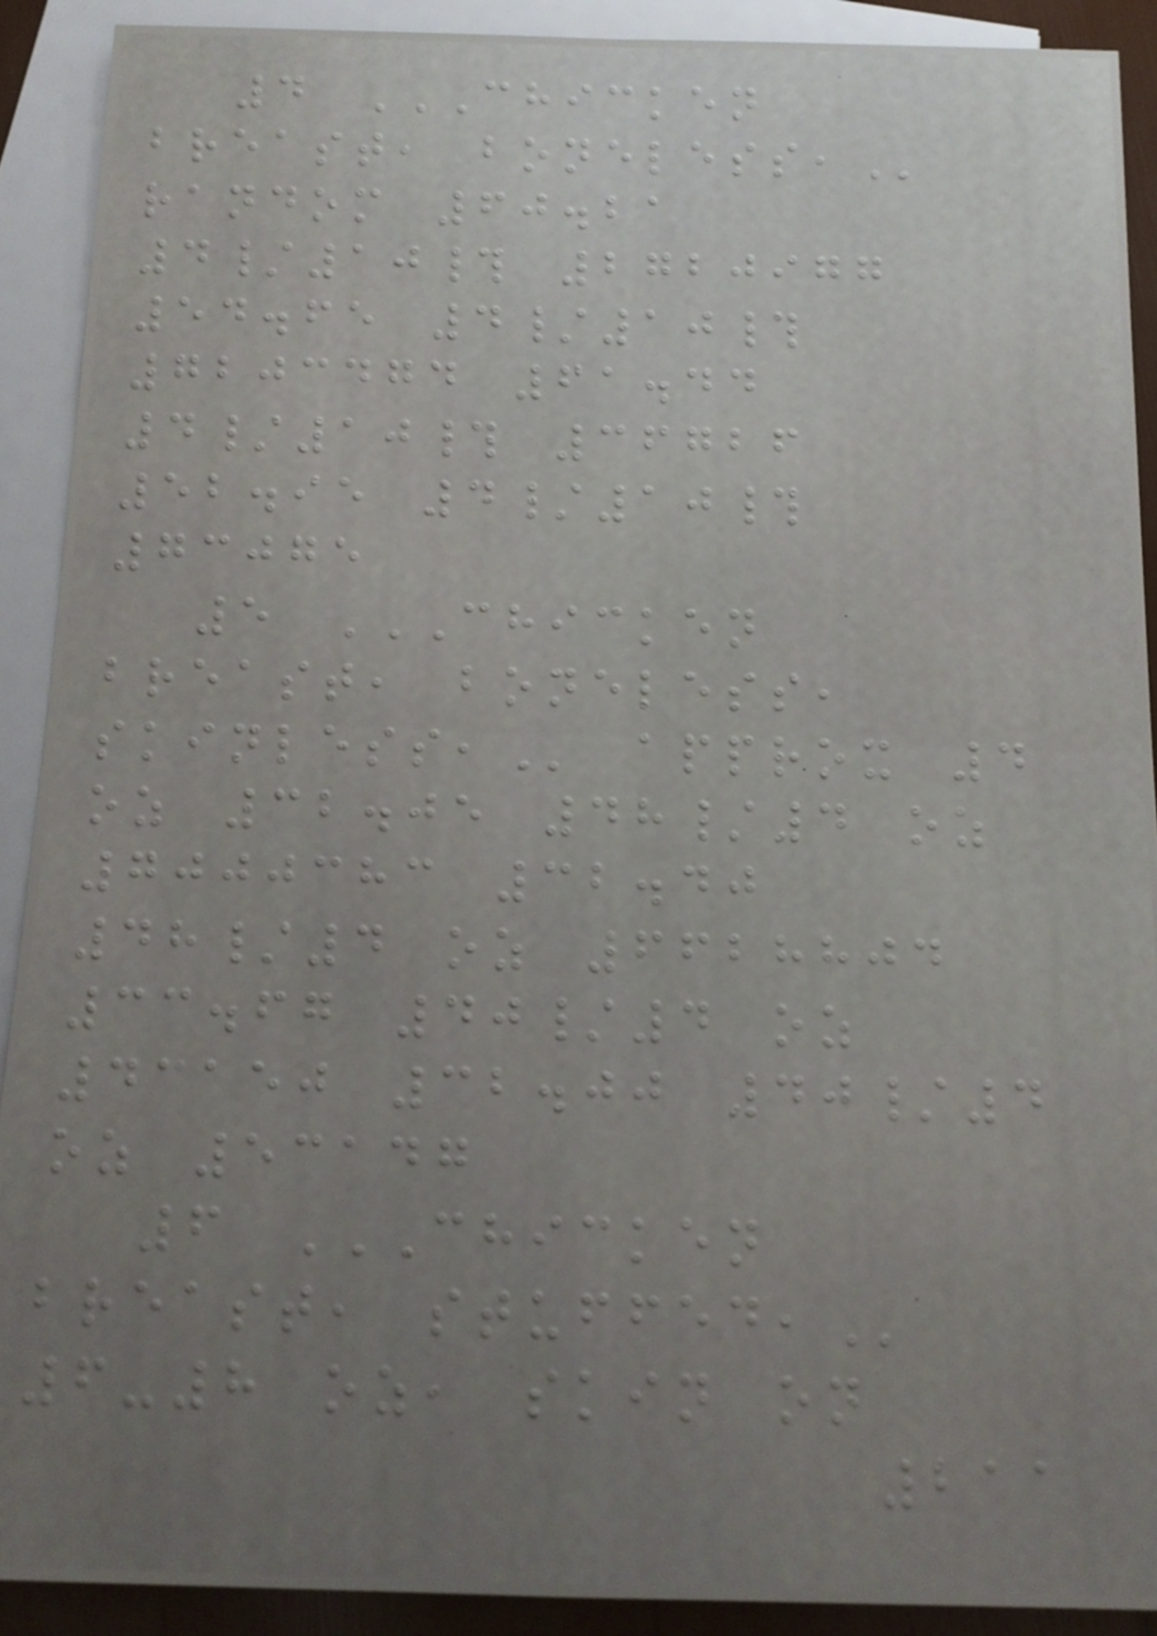4 CHICKEN
BREAST, BONELESS,
random 60.21
4/10# 2720977
54.65 4/10#
7203474 61.44
4/10# 36726
52.95 4/10#
73075
5 CHICKEN
BREAST, BONELESS,
SKINLESS, approx 4
oz 32.05 48/4 oz
7000383 32.40
48/4 oz 6628804
33.67 40/4 oz
43150 32.00 40/4
oz 53147
6 CHICKEN
BREAST, STUFFED,
6-8 oz, skin on
211
